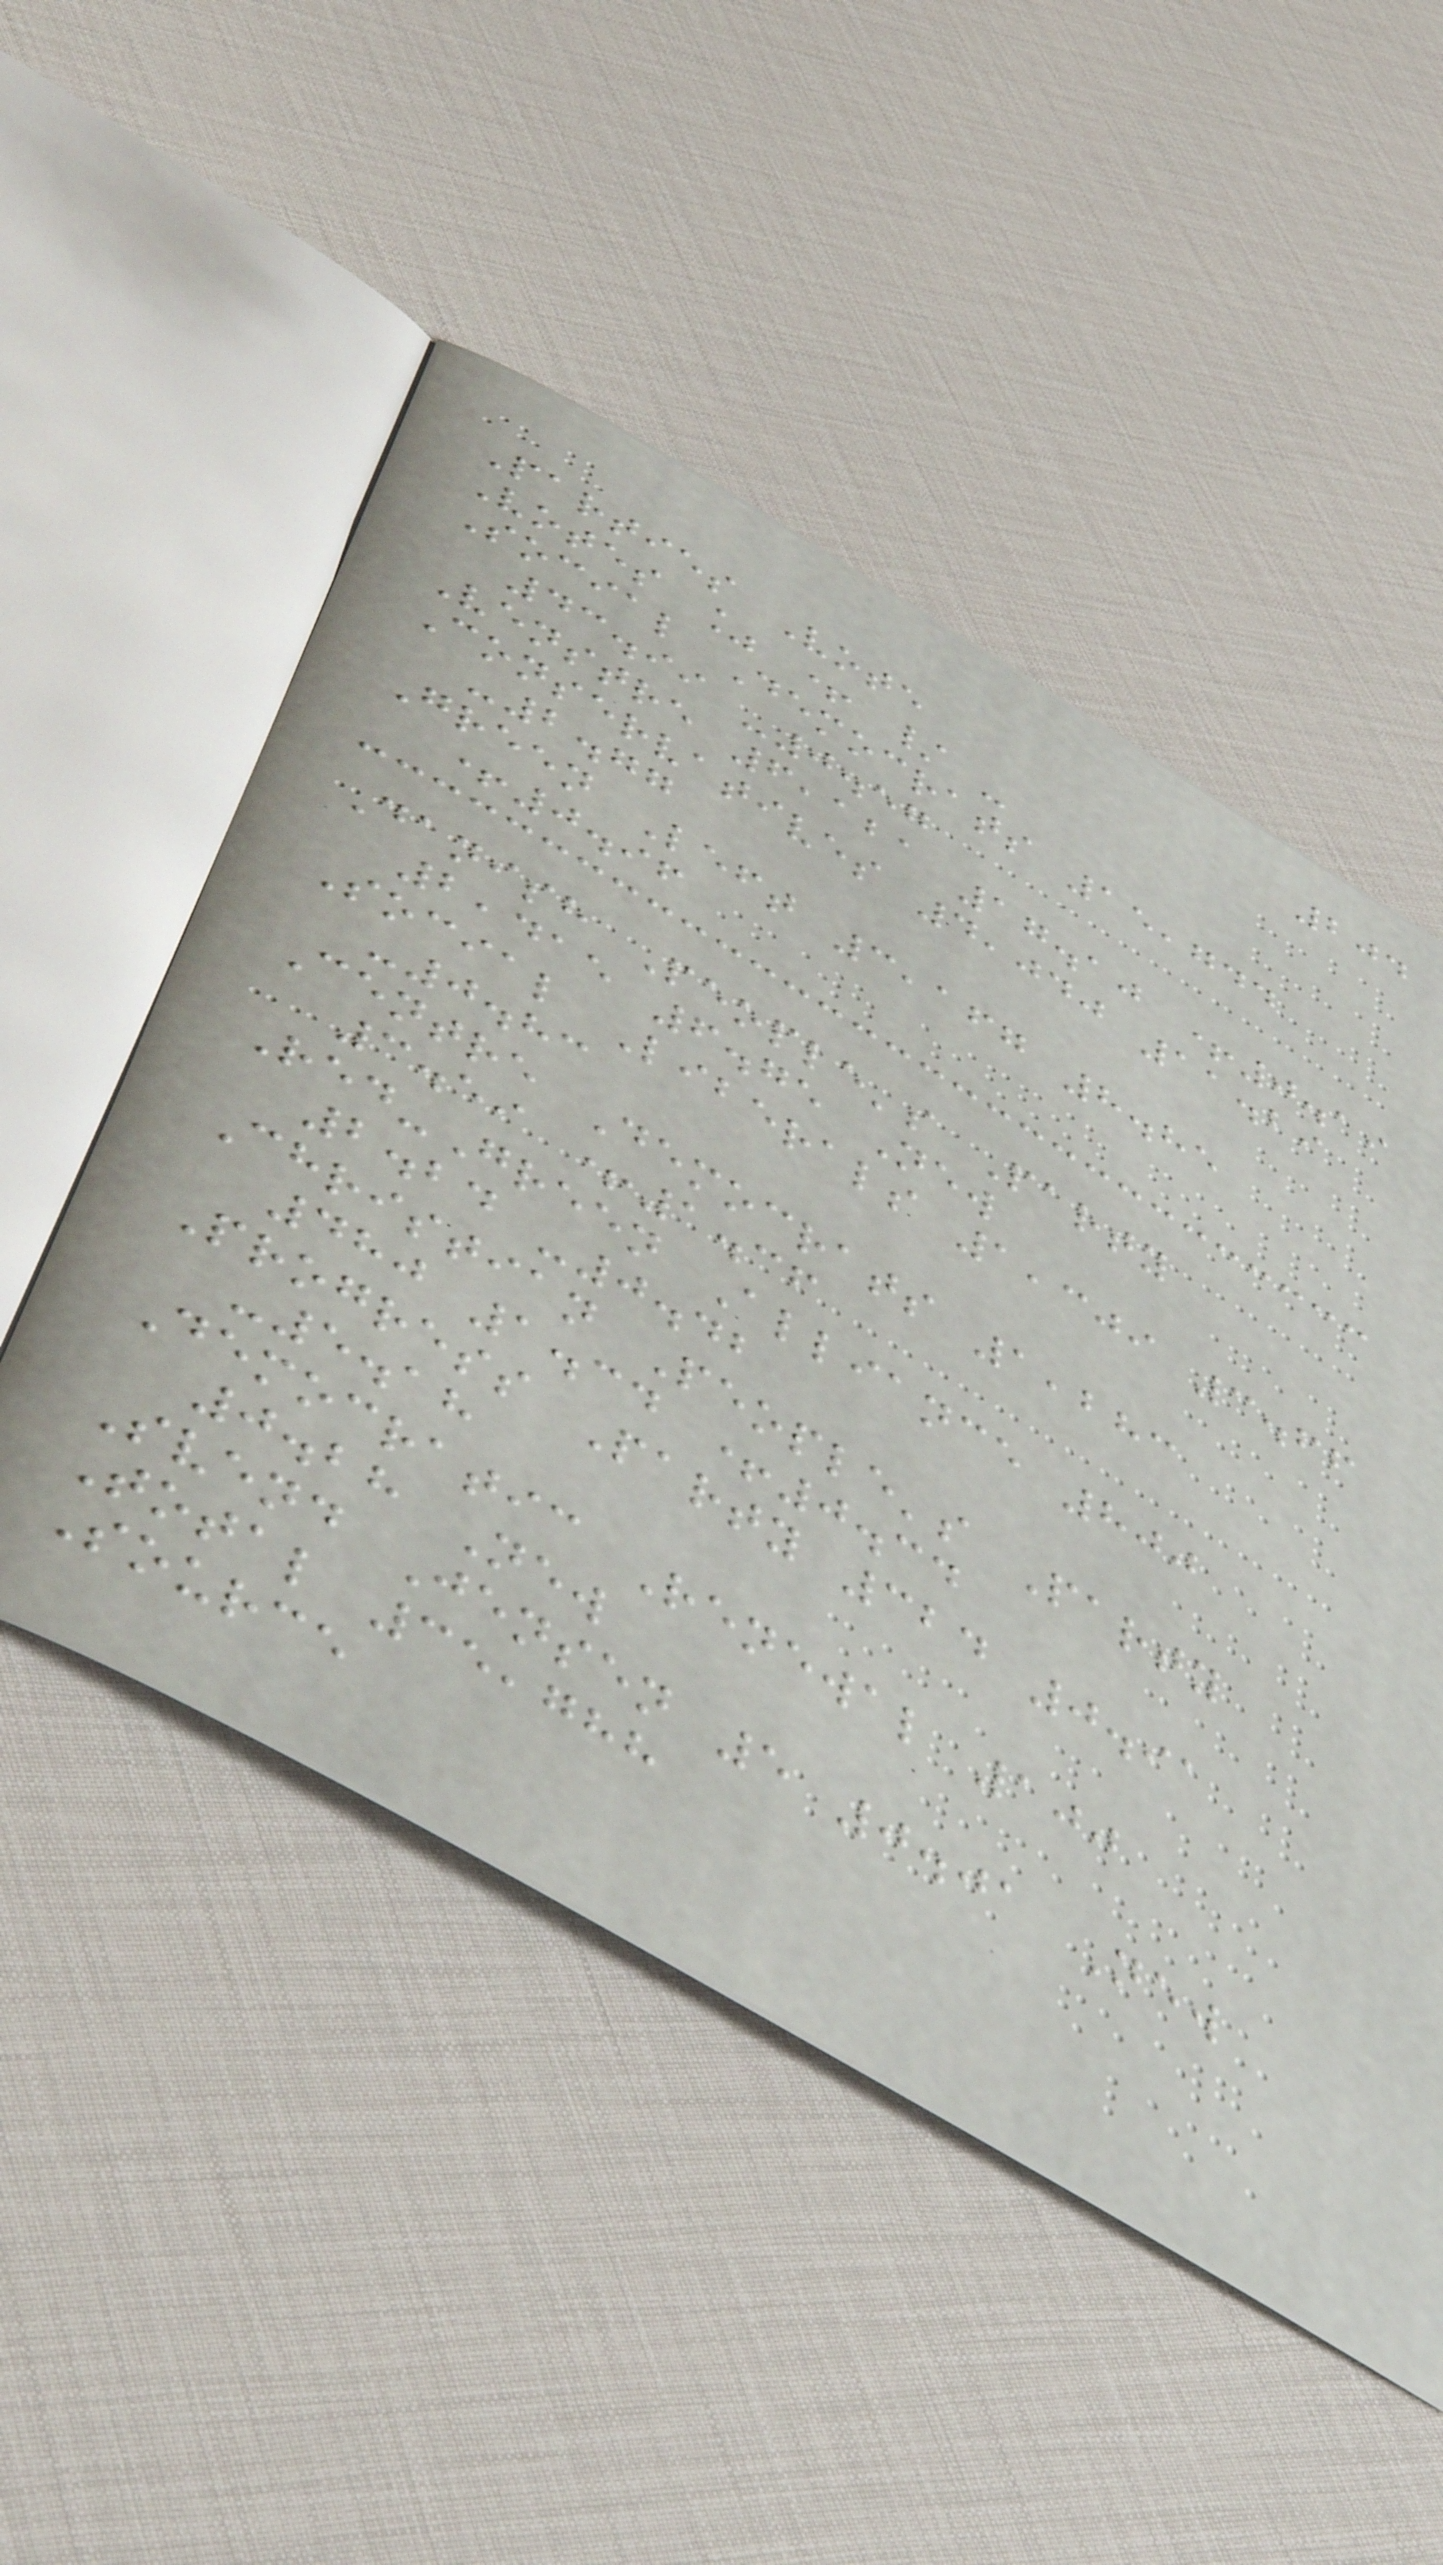204
Parties Vote
Votes % + / -
Social Democrats 15,744
43.99 -0.57
Venstre 6,121 17.10 +0.19
Conservatives 4,040 11.29
-2.77
Green Left 3,167 8.85
+0.96
Danish People's Party
2,415 6.75 New
Social Liberals 1,309 3.66
-0.83
Centre Democrats 1,283
3.59 +1.36
Red-Green Alliance 800
2.24 -0.42
Christian People's Party
480 1.34 +0.34
Progress Party 324 0.91
-5.18
Democratic Renewal 100
0.28 New
Svend Jensen 5 0.01 New
Total 35,788
Source
